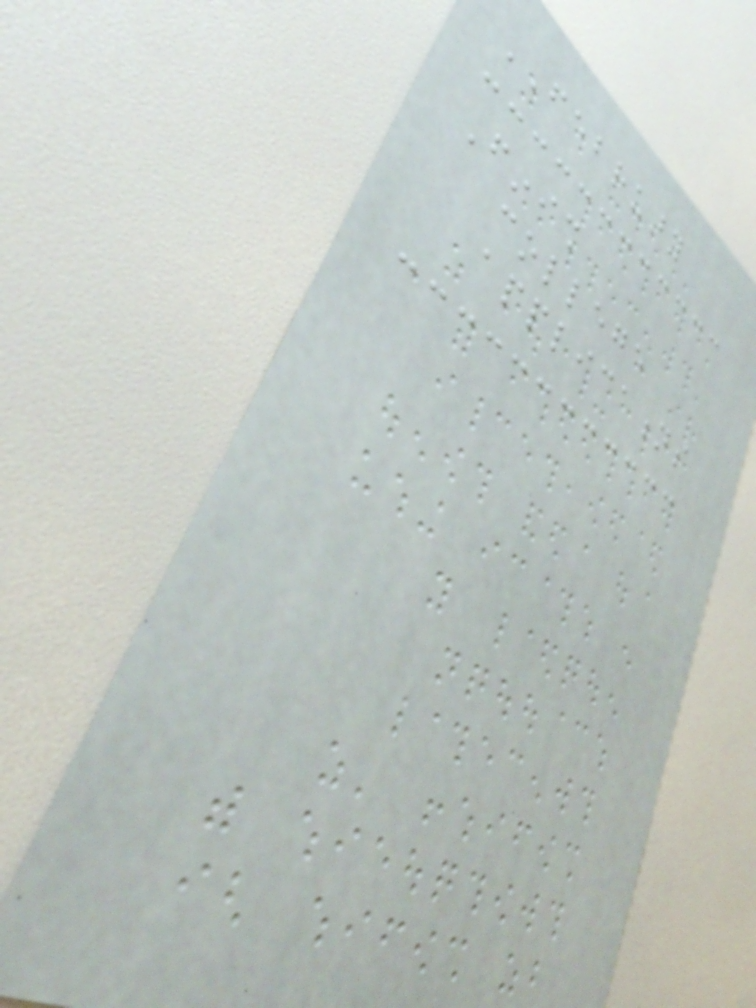FEBRUARY
Finish
college
applications
